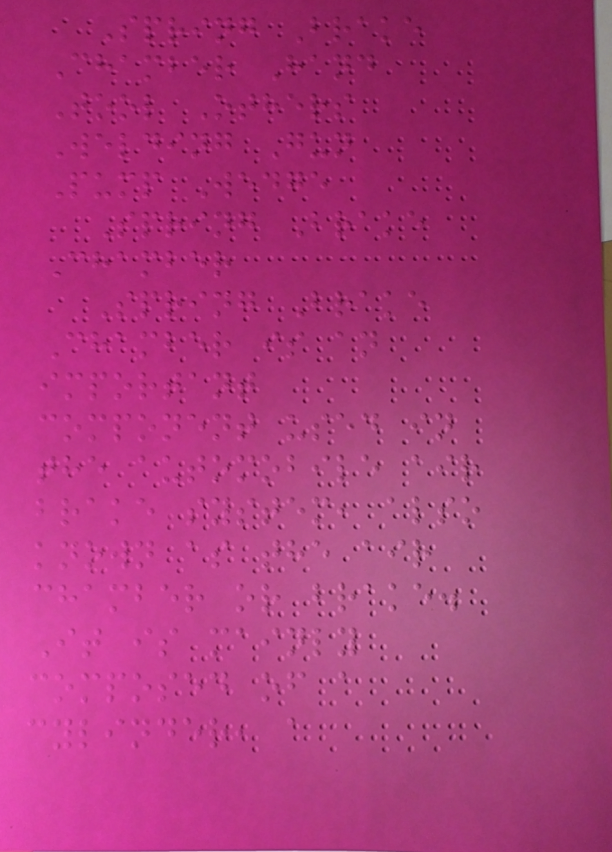Spring Brake
Chamber Hand
Tool Others
Welding Gun
Pump Wedge
Spring Brake
Chamber
Spring Brake
Chamber is an
important
component used in
the automobile air
brake system, also
known as the air
chamber or brake.
It is mainly
composed of a
cylinder, a
